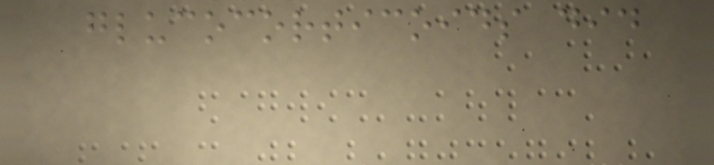glucocorticoids did
